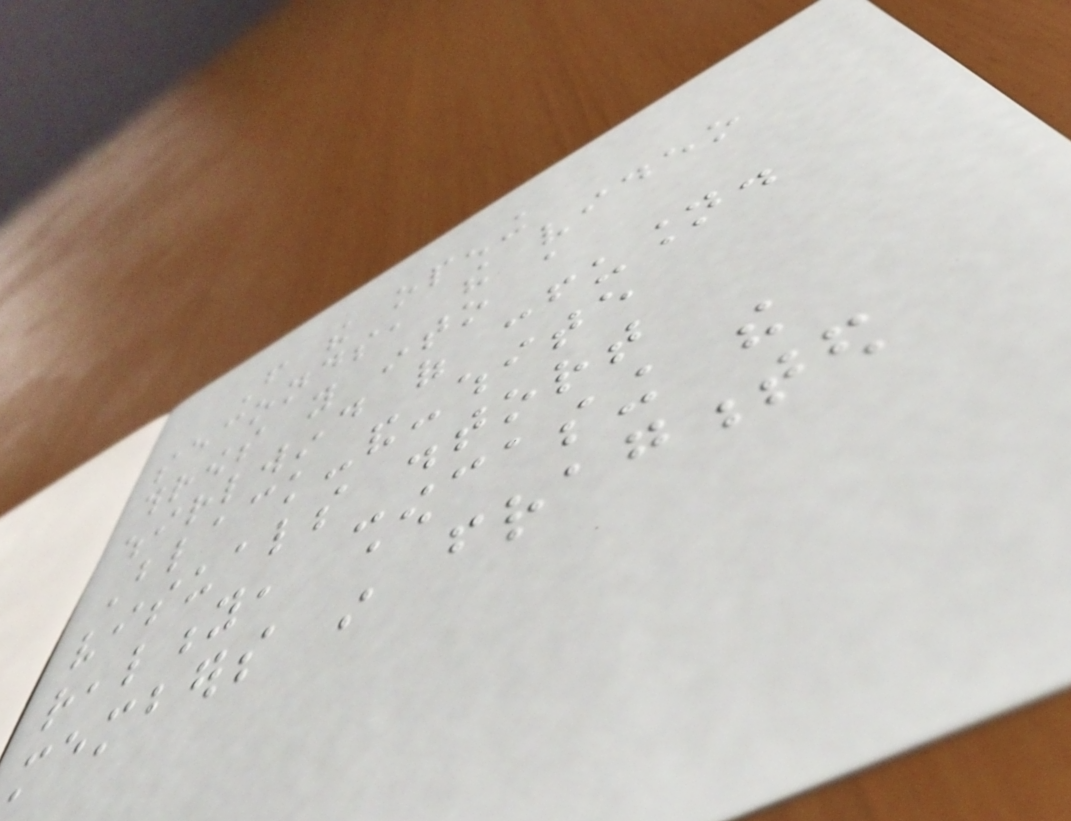From the opening
seconds, the video
throws you into a
whirlwind of confusion.
Black-and-white
visuals distort
reality, showcasing the
members in fragmented
